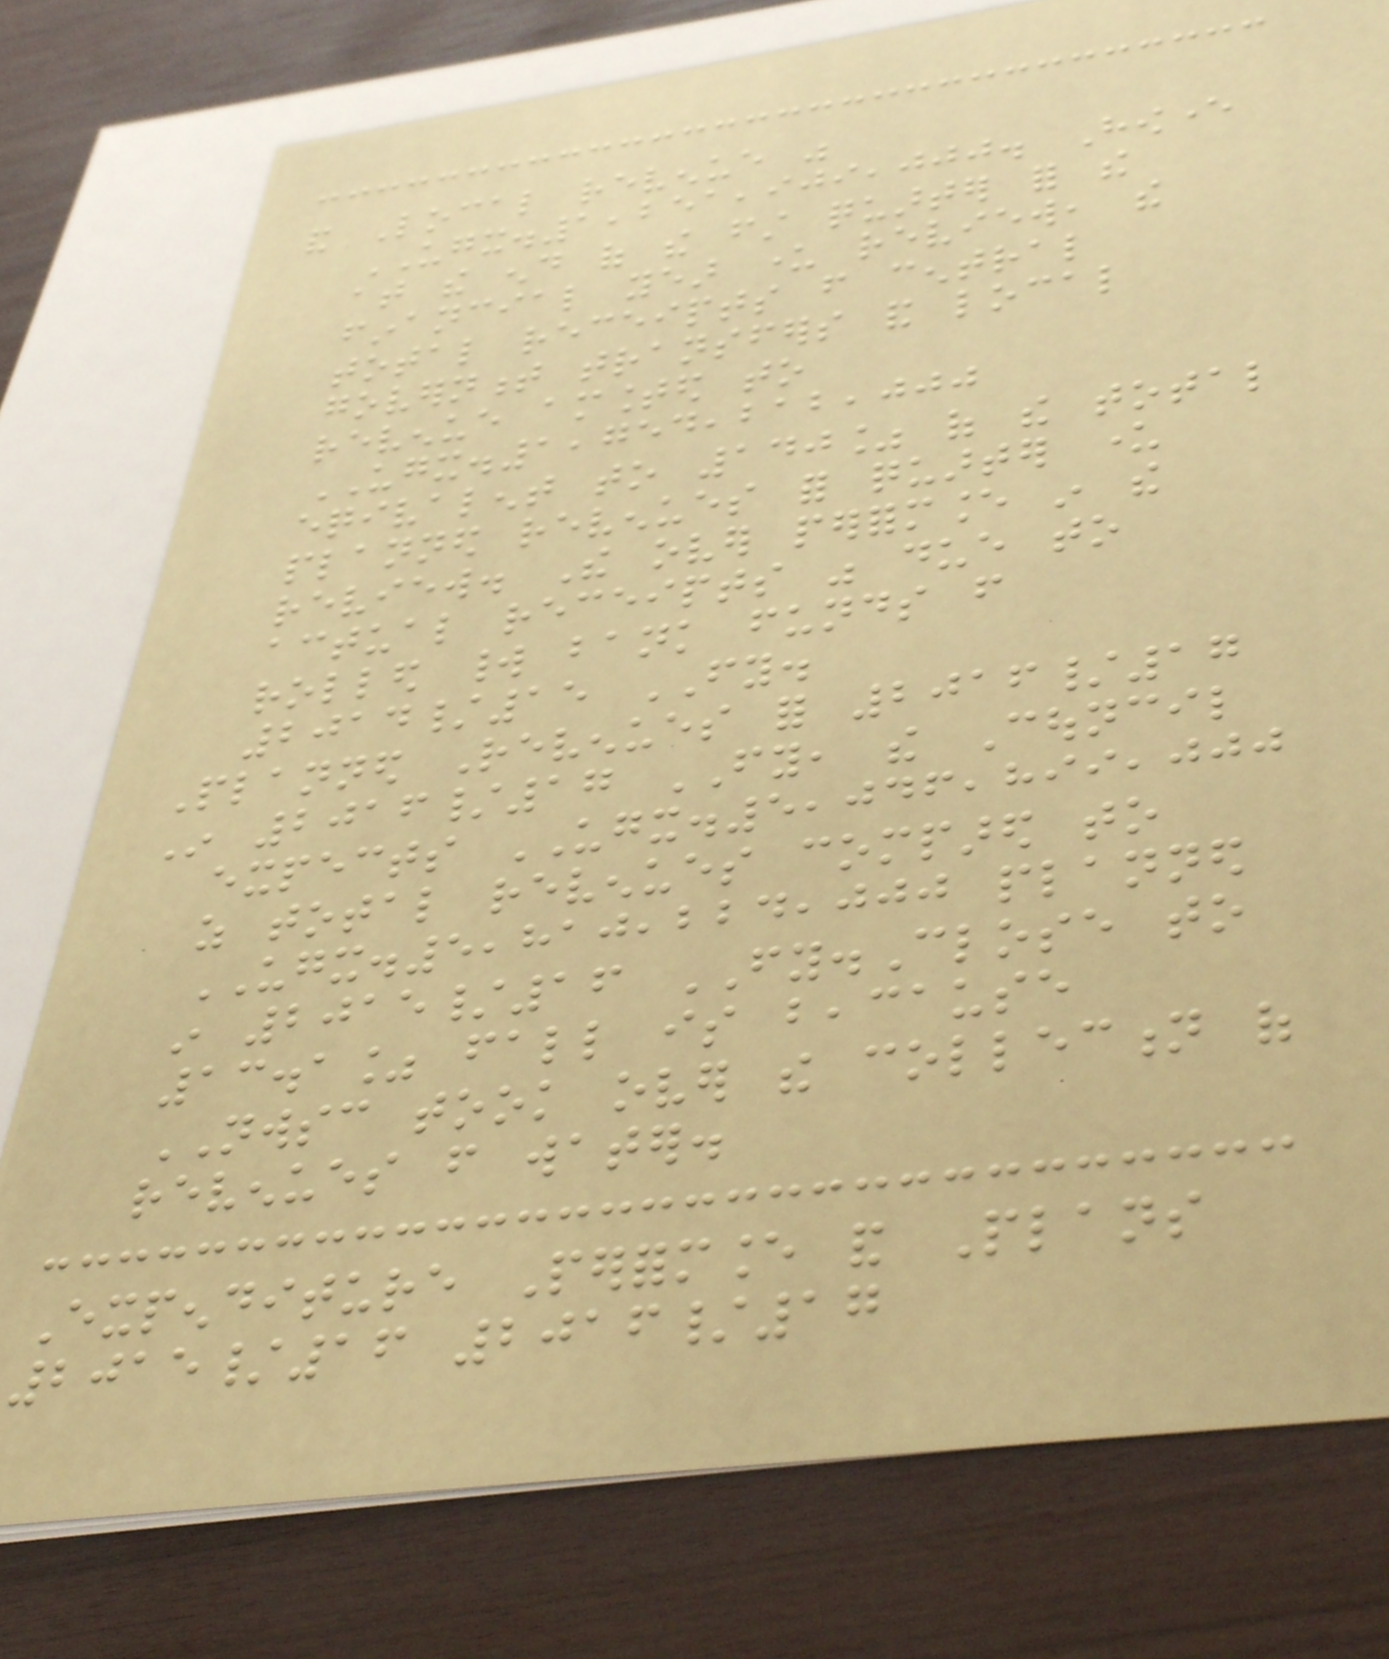and Local revenue was
UGX.1,251,909,000. However
at the end of the first quarter for the
financial year under review, the
total receipts from central
government transfers and local
revenue amounted to
UGX.1,754,212,000
eqivalent to 140% of the total
planned revenues for quarter under
review. The over performance in the
actual receipts was due to
rolled world bank funds from
2014/15 FY.
Planned Revenues for 2016/17
In 2016/17 FY, the Council
expects UGX.5,046,899,000
as total revenues compared to
UGX.5,810,224,000 planned
in 2015/16 FY.Close to
13.1% fall is beacause
NWSC took over the collection of
revenues from water.
Expenditure Performance and Plans
2015/16 2016/17
